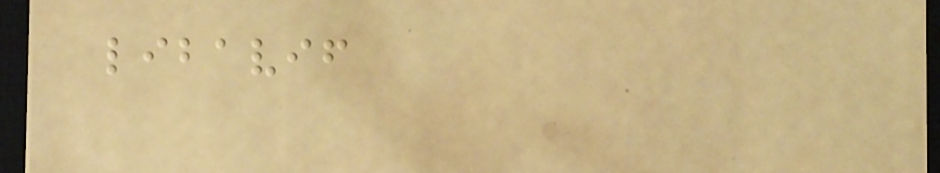libavif
